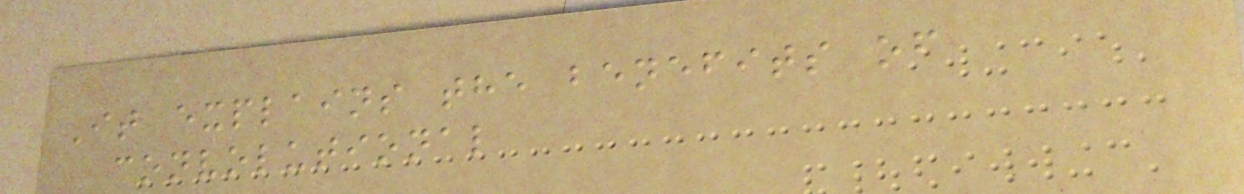It explains the benefits of
convolutional
